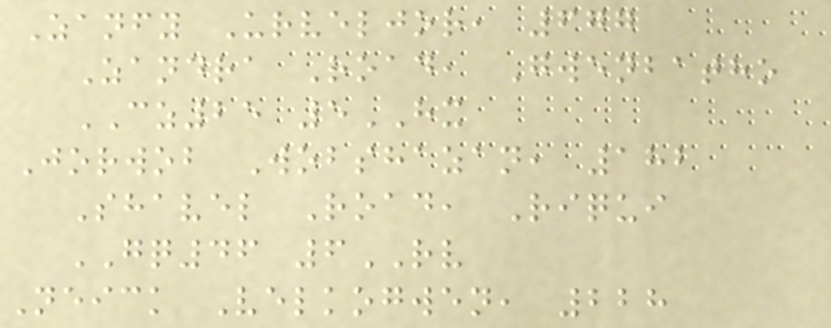Zanfy Urveljor, 677
Zandra Road, Gwenbatho
CZ25 5HX
Jorwob Wobshazan, 182
Shavel Road, Riqui
GQ46 6RV
Neick Velkogwen, 228
